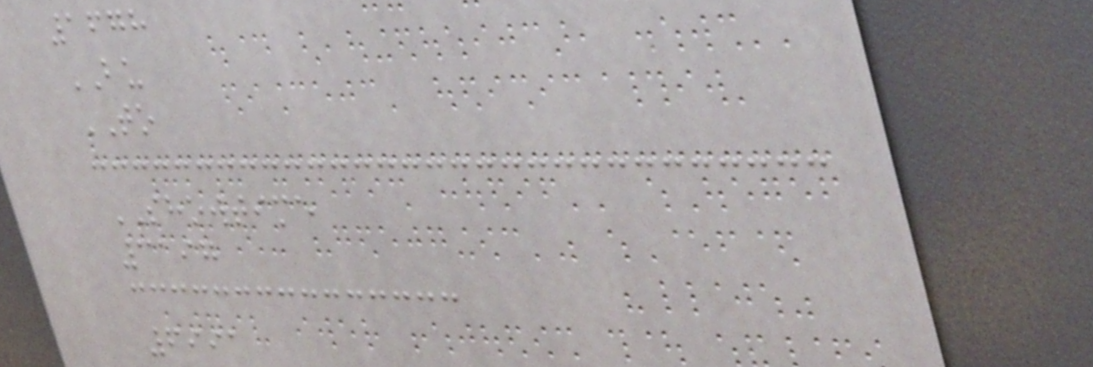1678
BU
TO
SHOWTIME
3197
6991
